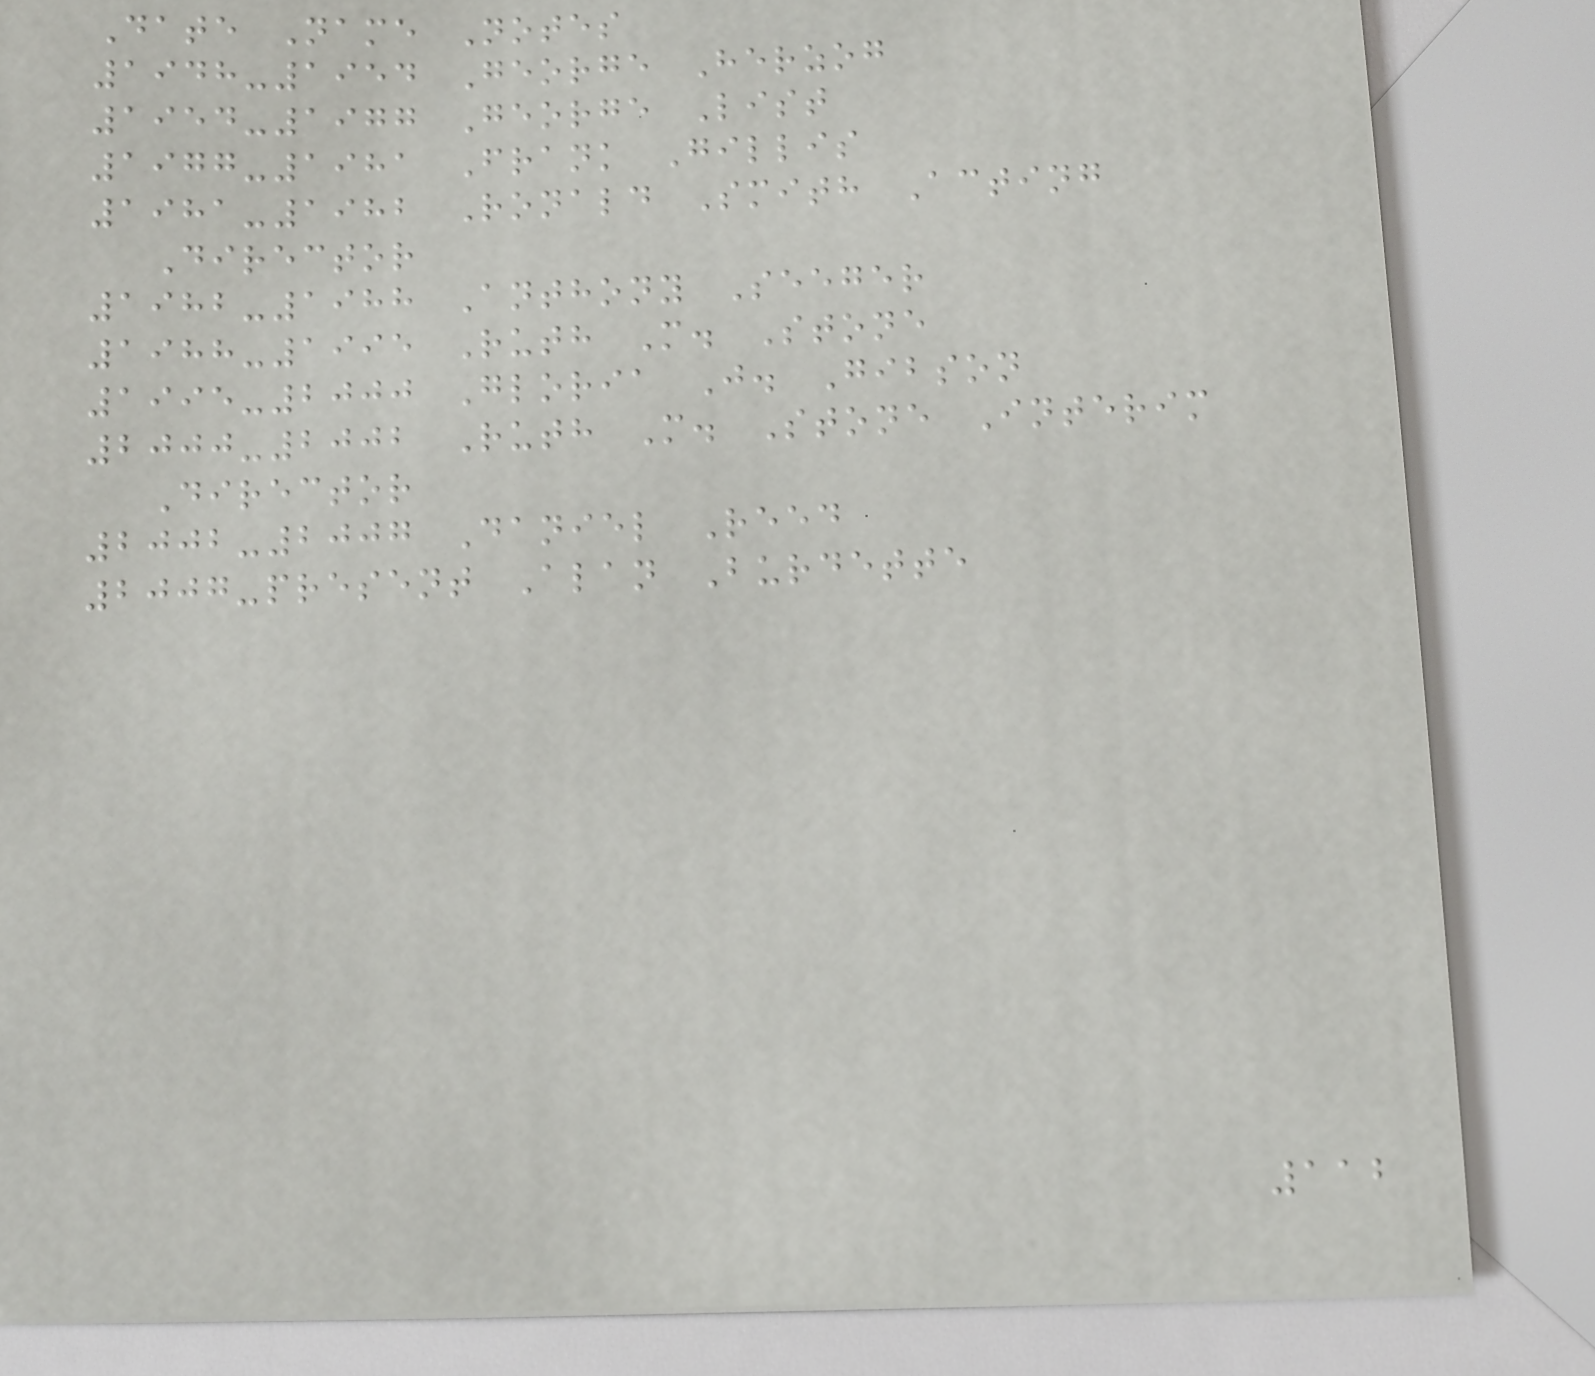Date Name Notes
1948-1954 George Herzog
1954-1977 George List
1977-1981 Frank Gillis
1981-1982 Ronald Smith Acting
Director
1982-1988 Anthony Seeger
1988-1995 Ruth M. Stone
1995-2000 Gloria J. Gibson
2000-2002 Ruth M. Stone Interim
Director
2002-2007 Daniel Reed
2007-present Alan Burdette
112
